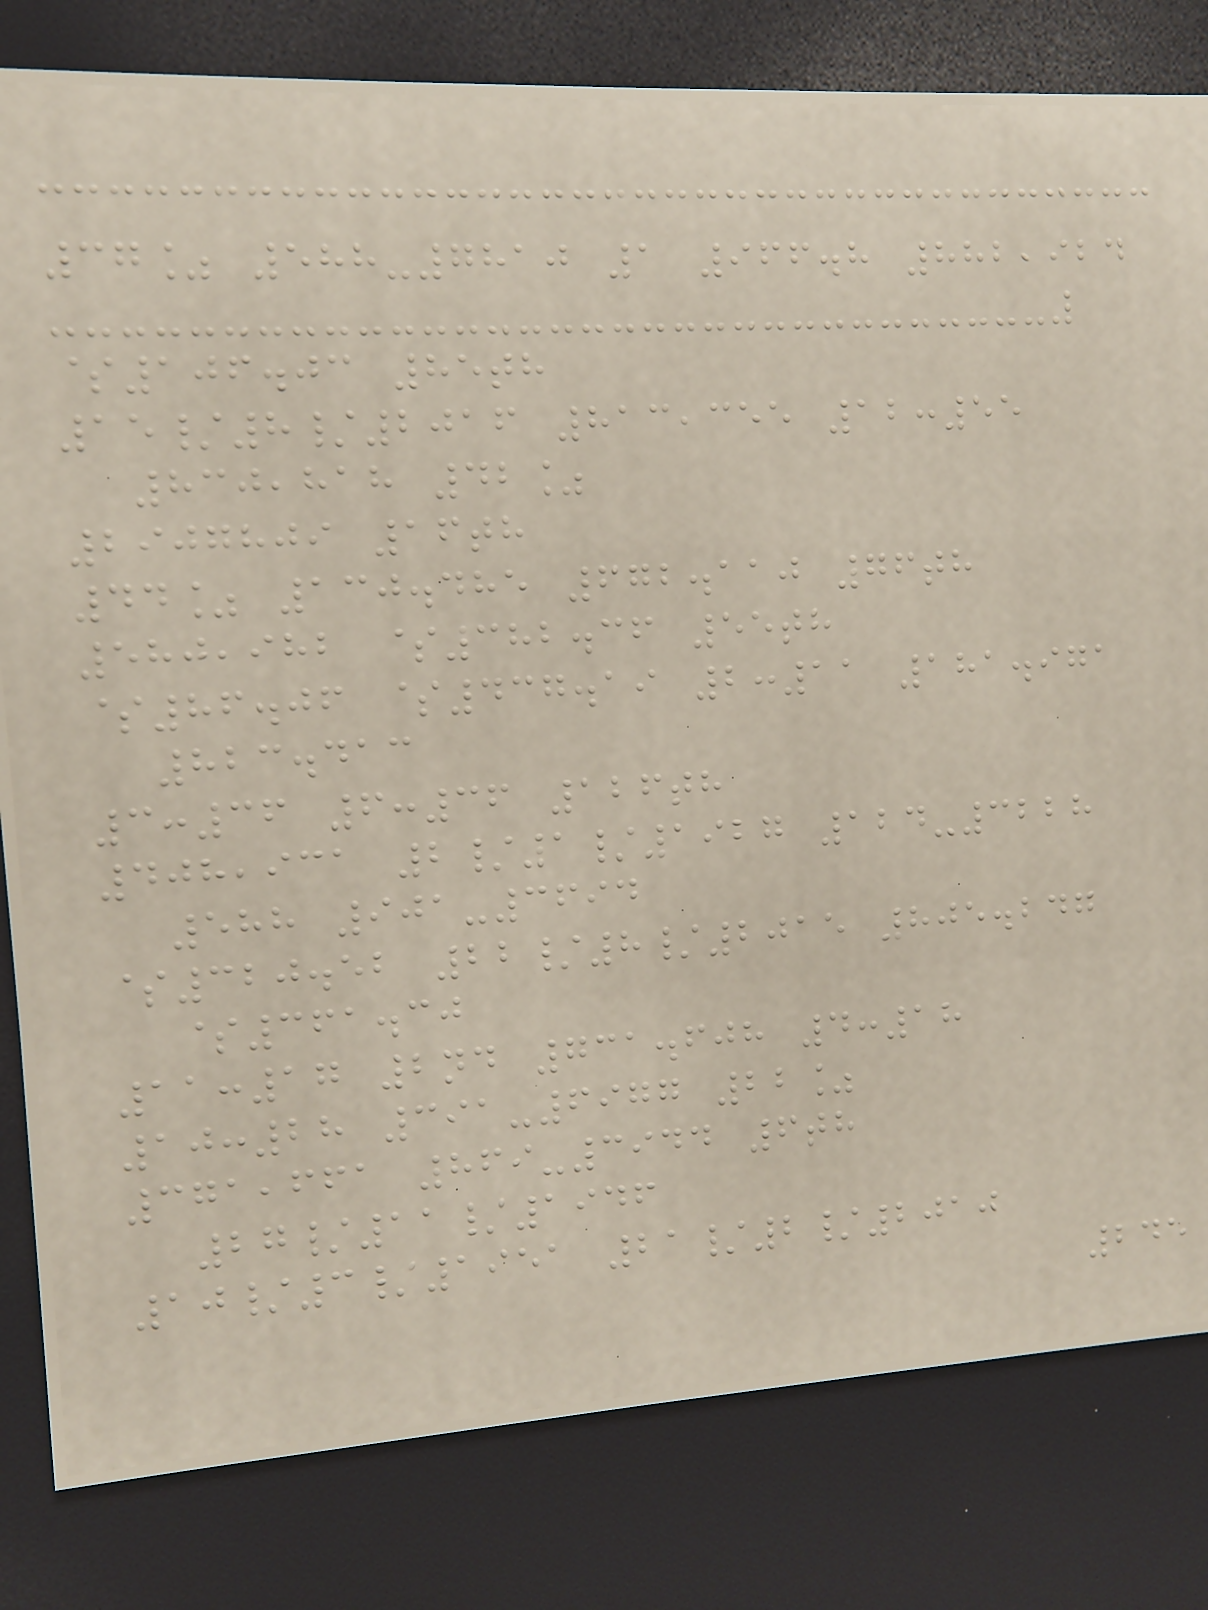37% 588-7810 1 966.8 882,924
$106.03 85th
15/8/2016 813,355 12:55
830,818 42%
2907809 16th
44% 130.485 672.110 76th
580,982 $382.36 55th
$86.06 $437.19 2:11 181.971
823.413
3:36 6:36 126th
408,931 2/1/1927 124-3228
588 901-3694
$320.52 22/8/2015 805.247
$361.30
11:17 2nd 731.608 4:18
10:28 391-6977 22%
371,661 869-3944 6th
27/11/1946
10/3/1951 21/2/2010
245
